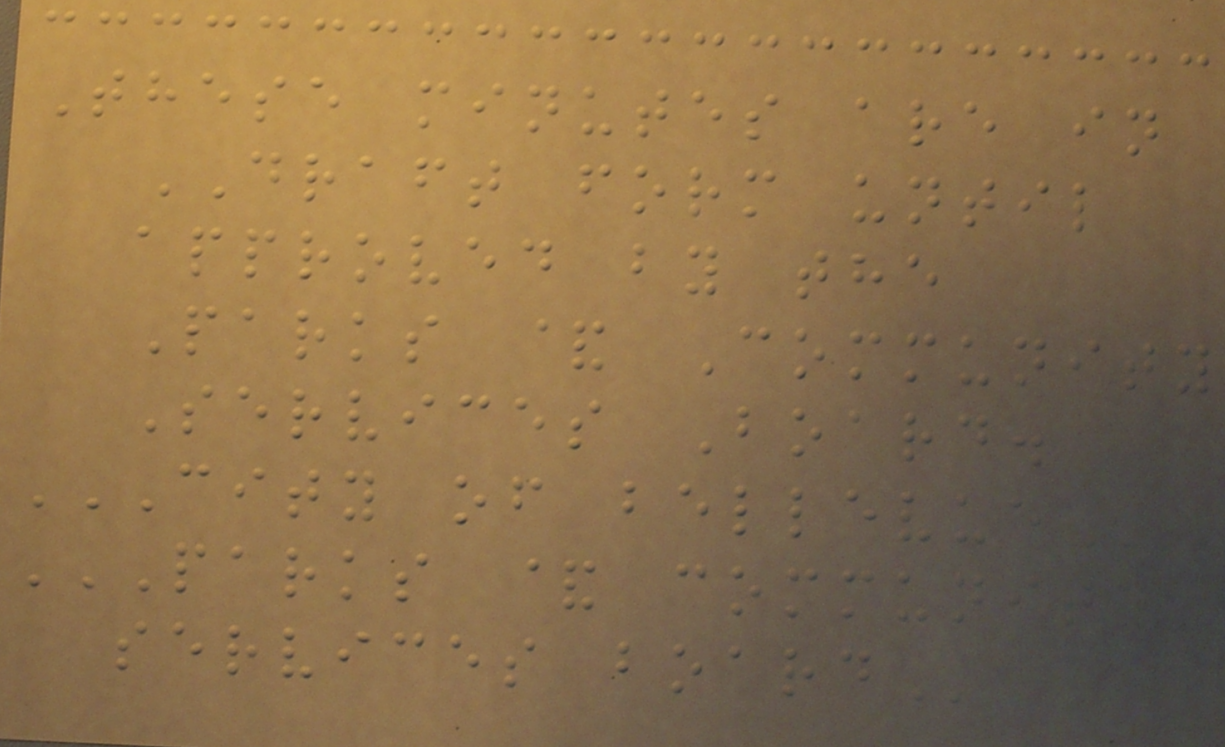These minutes are in
DRAFT form until
approved by the
Parks & Community
Services Board.
CITY OF BELLEVUE
PARKS & COMMUNITY
SERVICES BOARD
